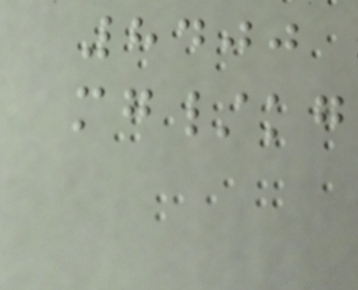8400
mg/kg
